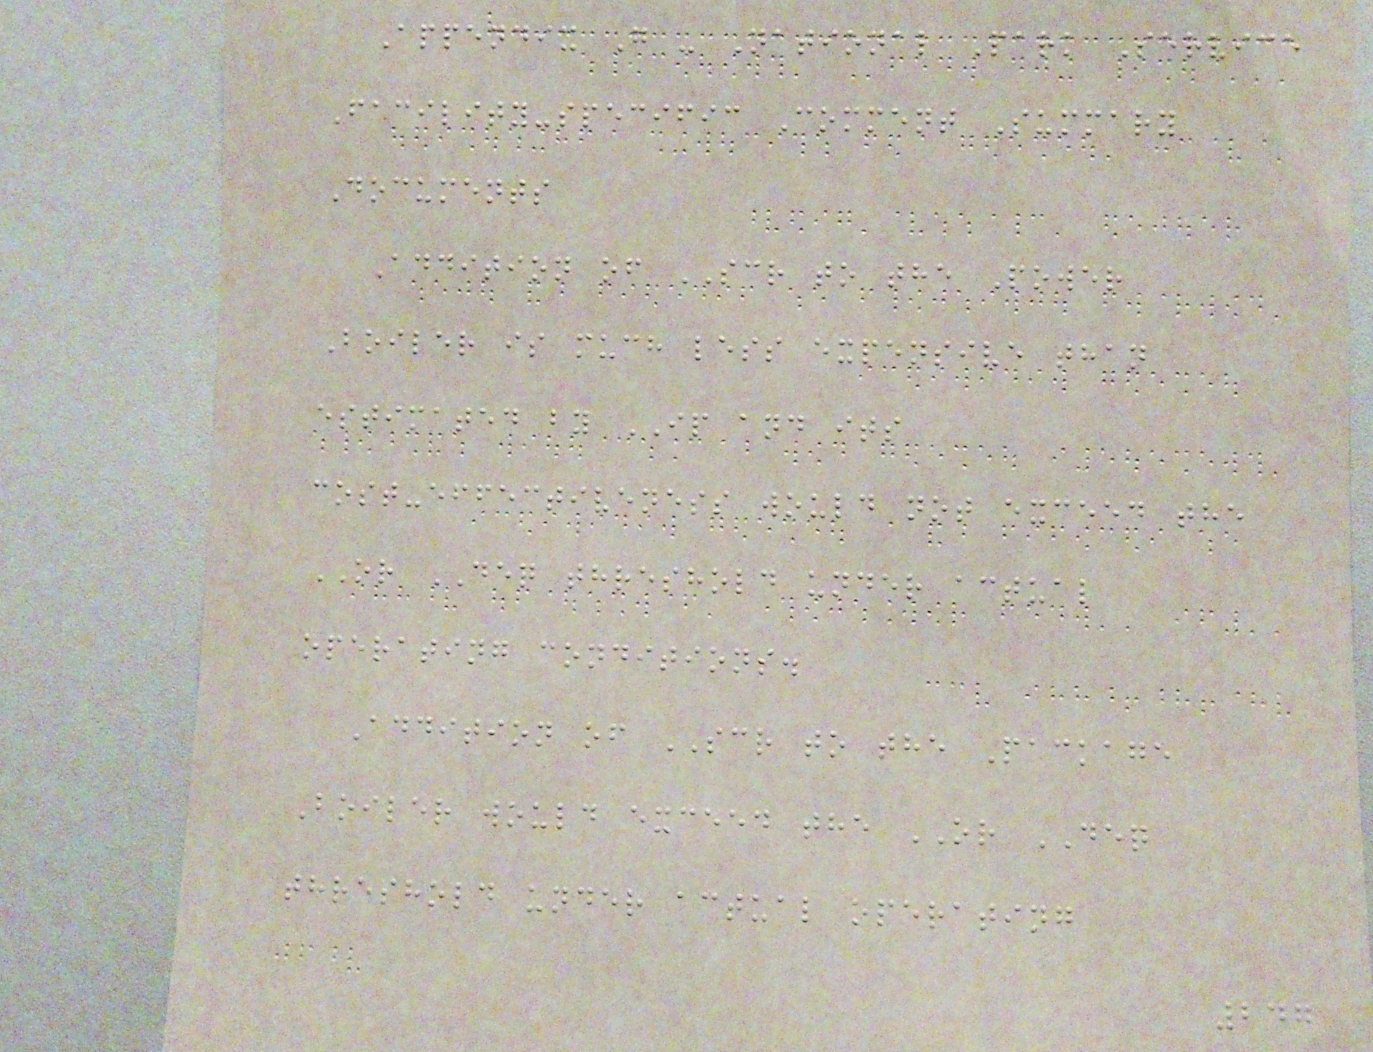Appendix G - National Park Service
Facility-specific Comment Summary
Documents
Addition of SCR to the Power
Boiler is much less expensive than
estimated by IP and its
cost-effectiveness would not exceed the
OR DEQ threshold under actual
operating conditions.
Addition of SCR to the Package
Boiler would exceed the OR DEQ
threshold under actual operating
247
